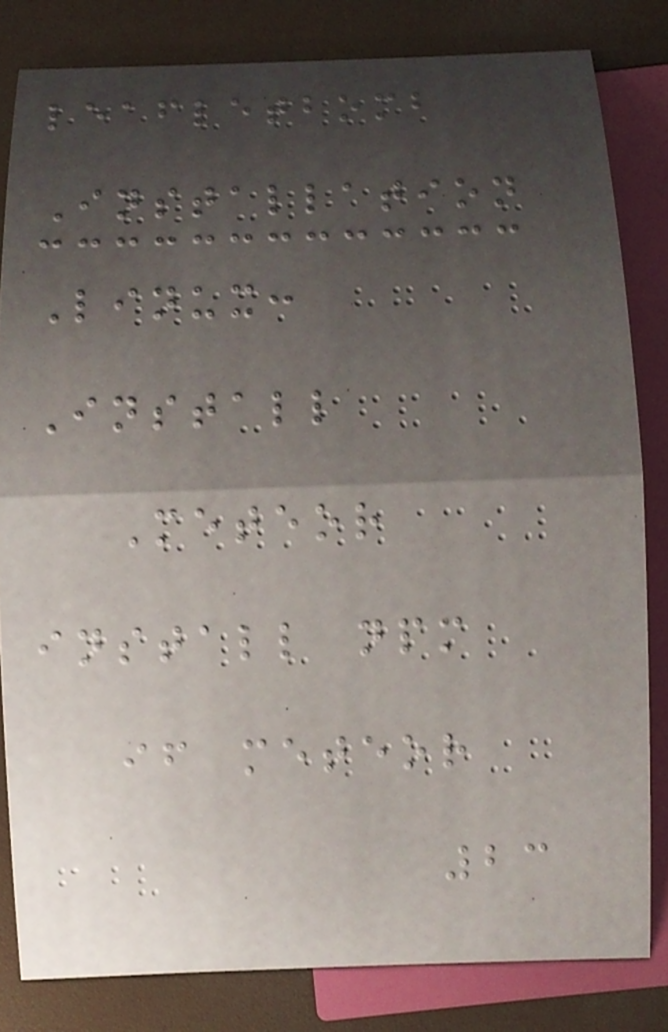leafletbomb
Installation
Linux:
Install
Meteor
install npm
if meteor
23
